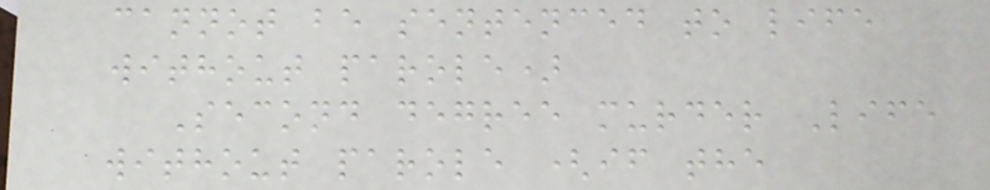cannot be sentenced to life
without parole)
Second degree murder Life
without parole (if the
